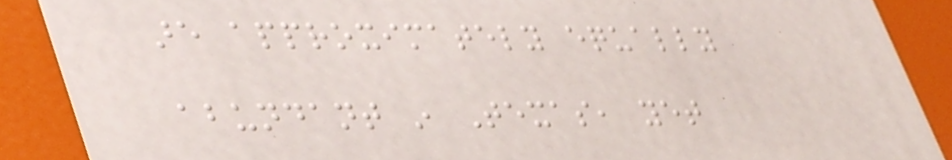are approximately equally
abundant in Texas, yet
